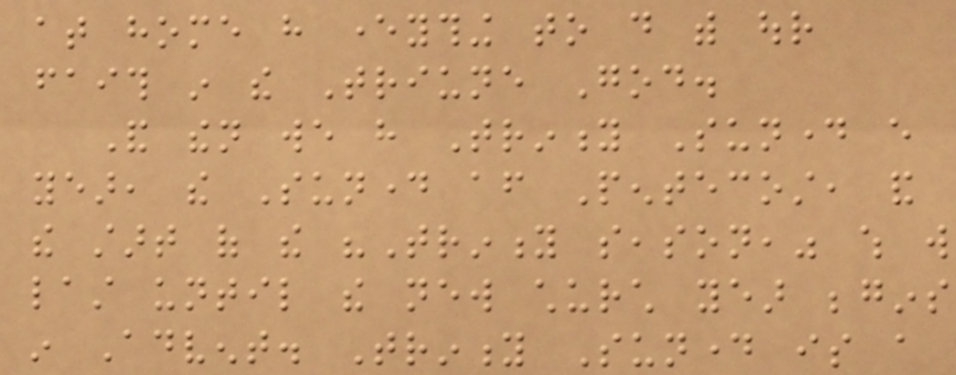at home have everything to do with our
faith in the Triune God.
And then we have Trinity Sunday every
year, the Sunday after Pentecost, and
the start of the "Trinity season," which will
last until the new church year begins
in Advent. Trinity Sunday is a
